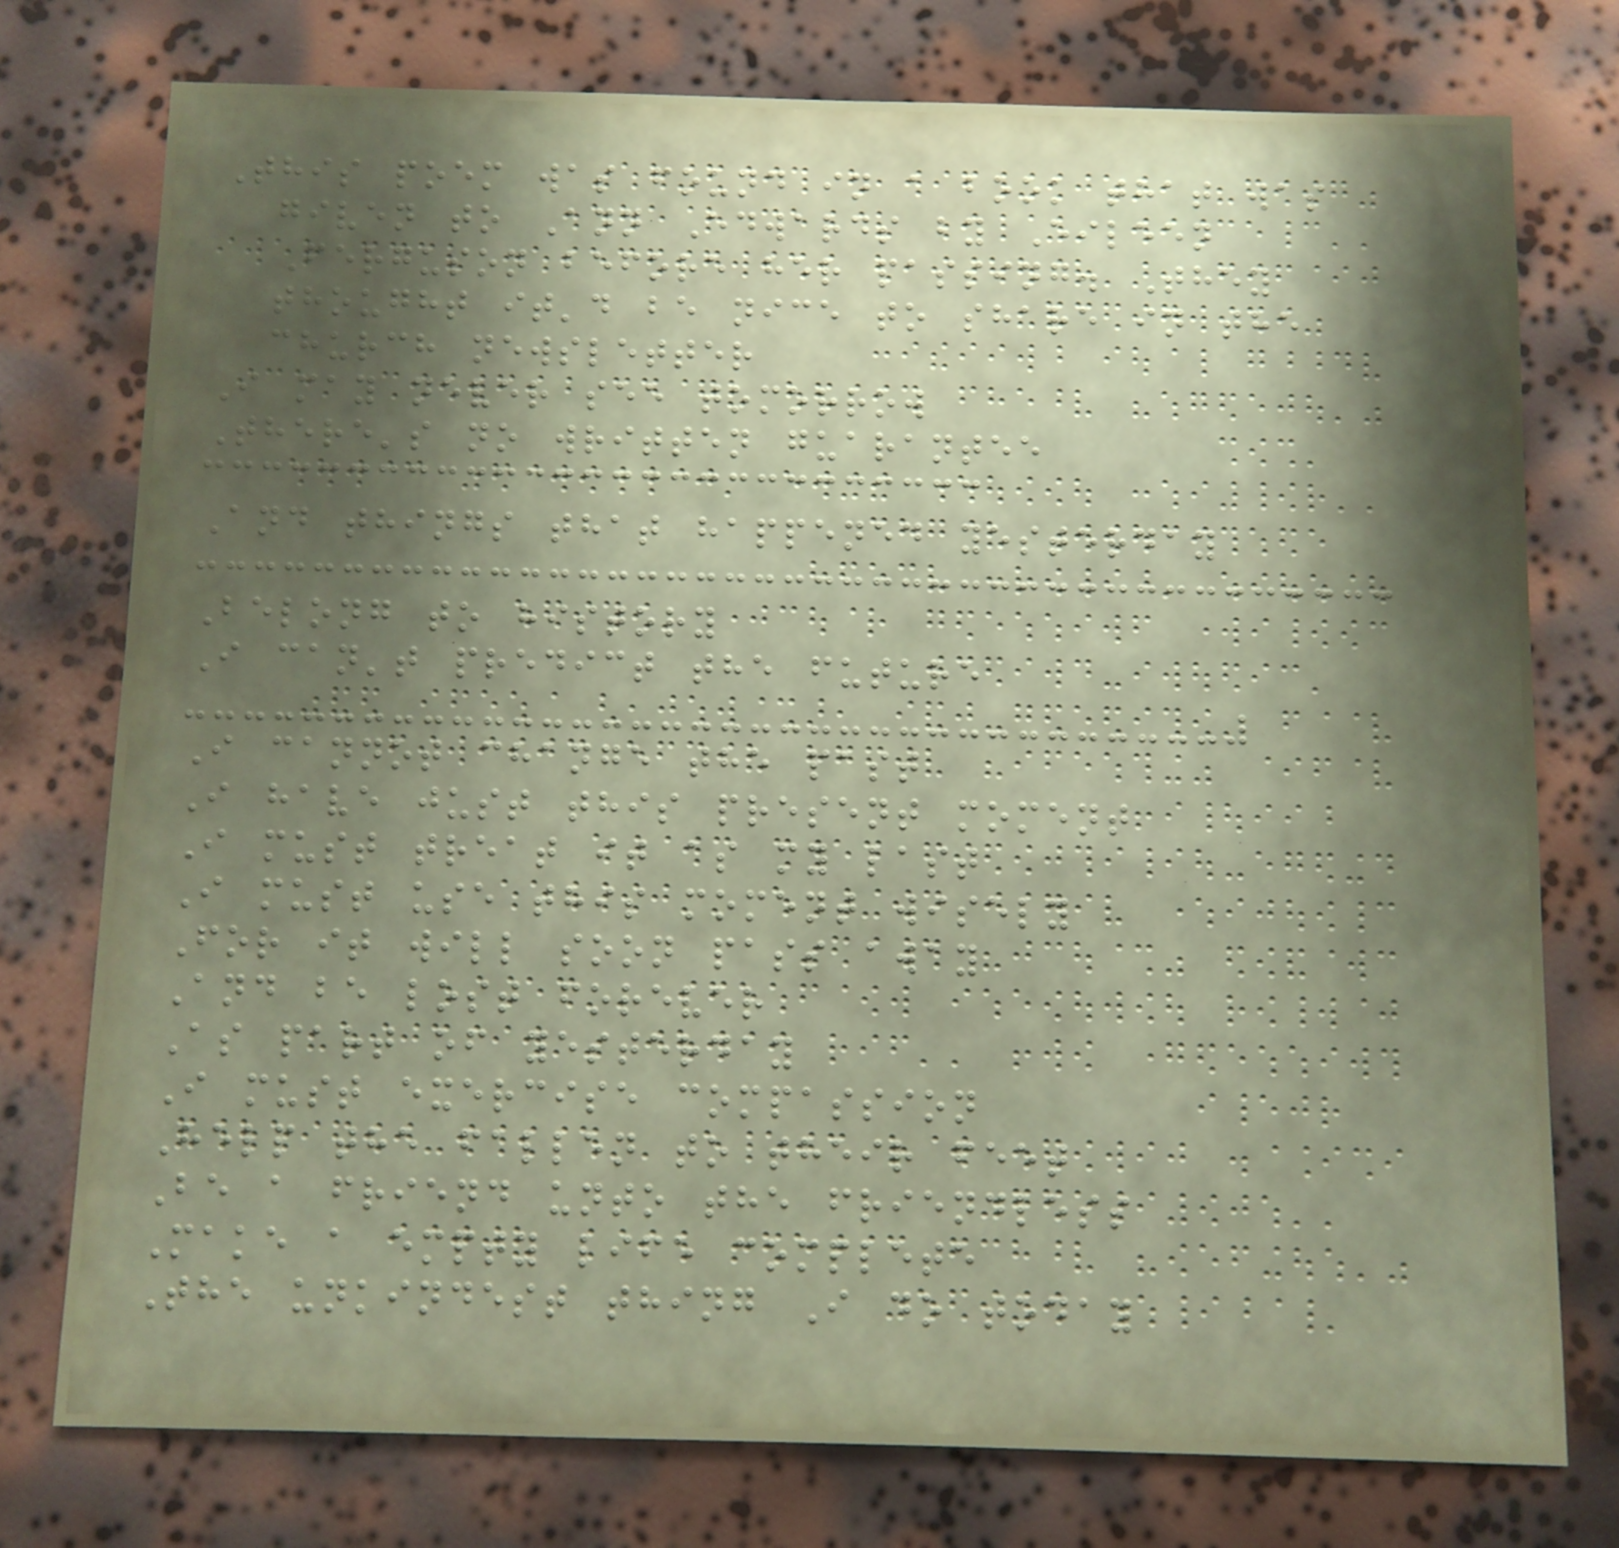This poem was found in a book that was
given to Ann Edwards by Eileen
Ferguson before her passing. They
thought it'd be nice to share in the
church newsletter
I may never see tomorrow
There's no written guarantee
And things that happened yesterday
Belong to history
I can't predict the future
I cannot change the past
I have just this present moment
I must treat it as my last
I must use this moment wisely
For it will soon pass away
And be lost forever
As part of yesterday
I must exercise compassion
Help the fallen to their feet
Be a friend unto the friendless
Make a empty life complete
The unkindest thing I do today
